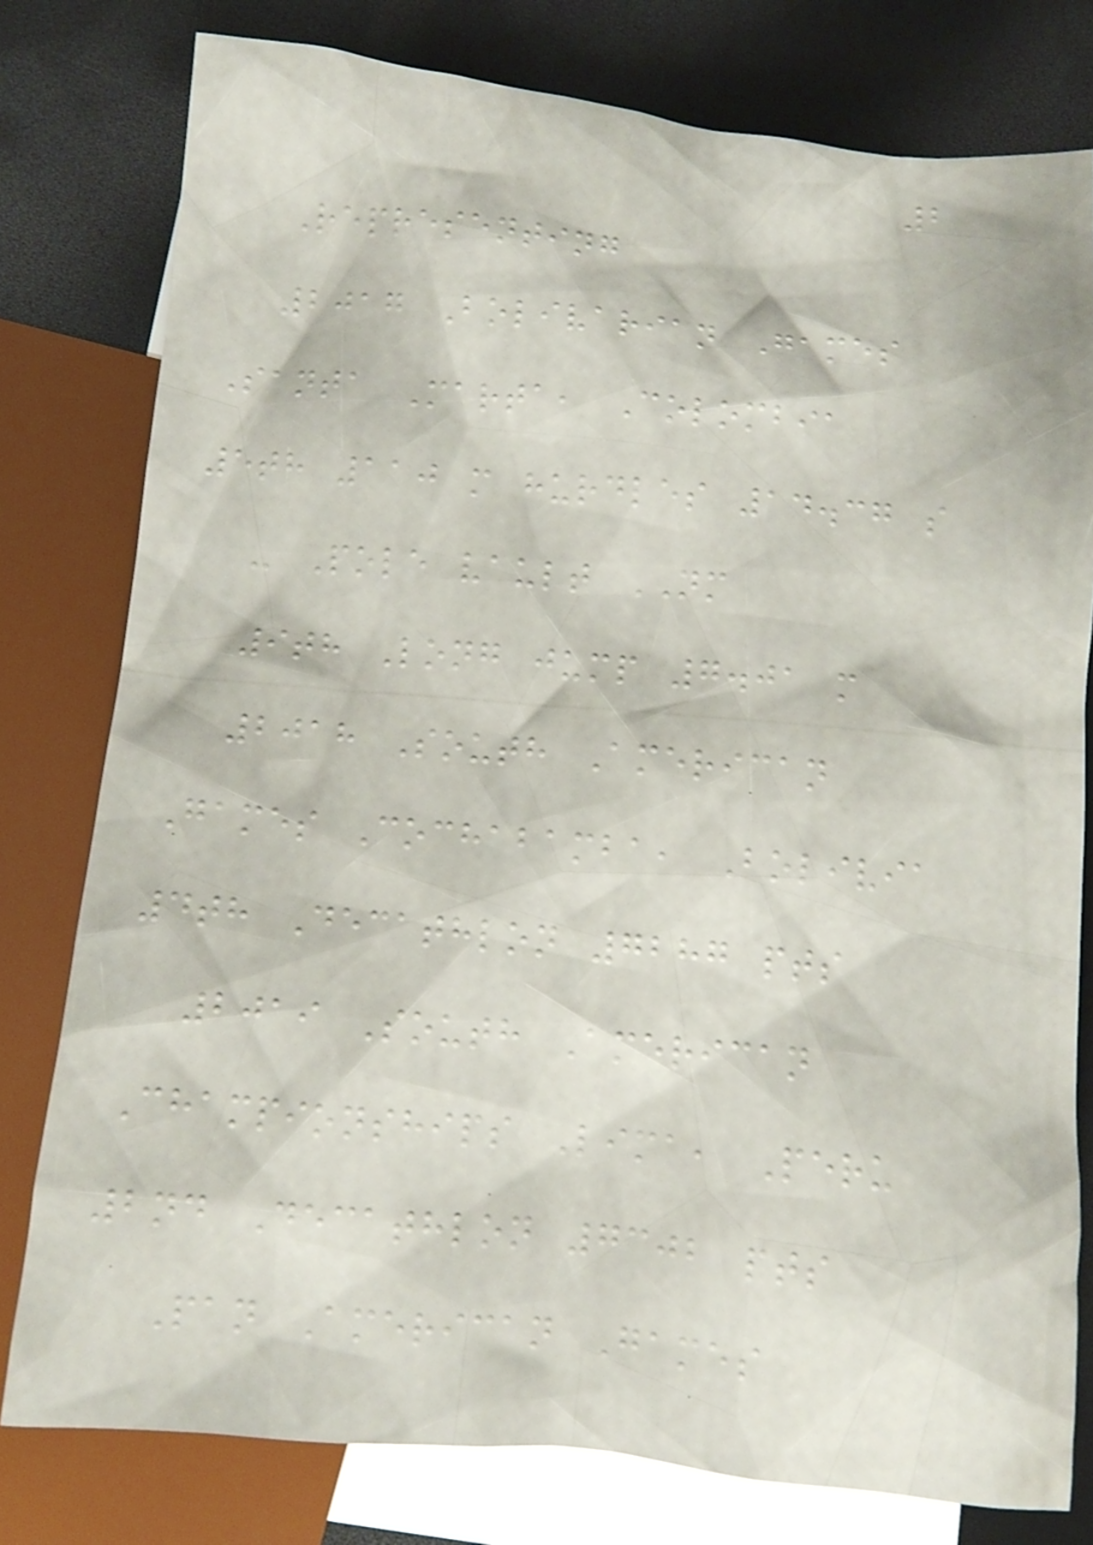2
Representing
2017 Bolivarian Games
Santa Marta, Colombia
5th 110 m hurdles 14.37 s
- Pole vault NM
9th Long jump 7.01 m
2018 South American
Games Cochabamba, Bolivia
4th Decathlon 7287 pts
2019 South American
Championships Lima, Peru
2nd Decathlon 7302 pts
Pan American Games
